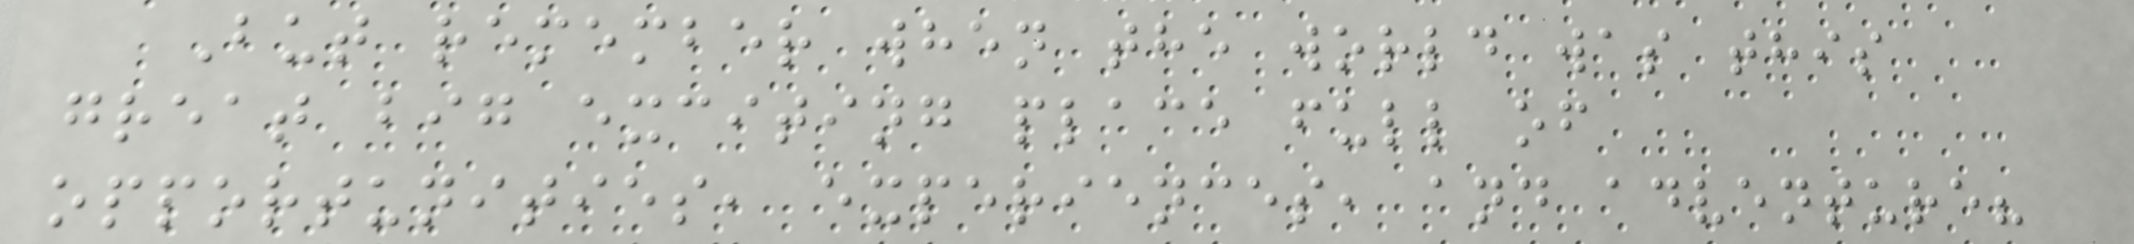But remember when the world was this
great big exciting place full of
opportunities, experiences, and adventure?
